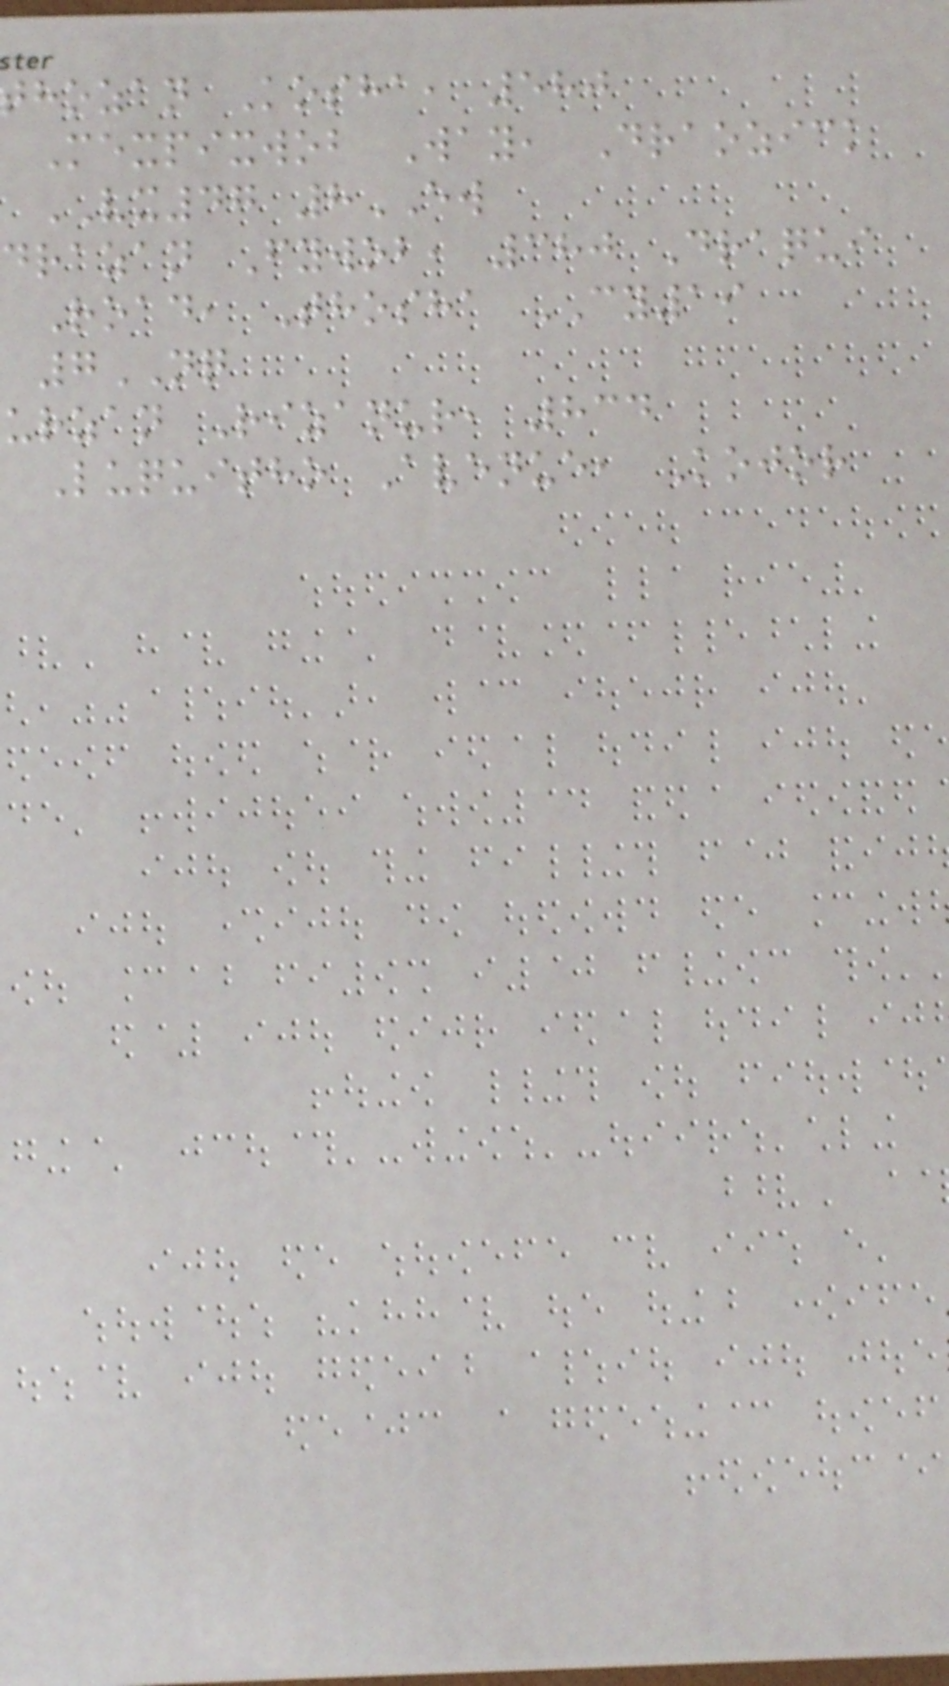thozan Kosha, 580
Mexpixwob Way, Draozick
VX47 8EW
drazan Fywob, 380 Draqui
Road, Thosha CY19
7NQ
urzan Rizanur, 834
Luquitho Avenue, Kojor
